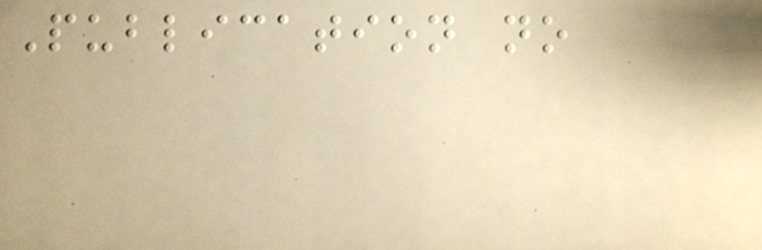Publication no
